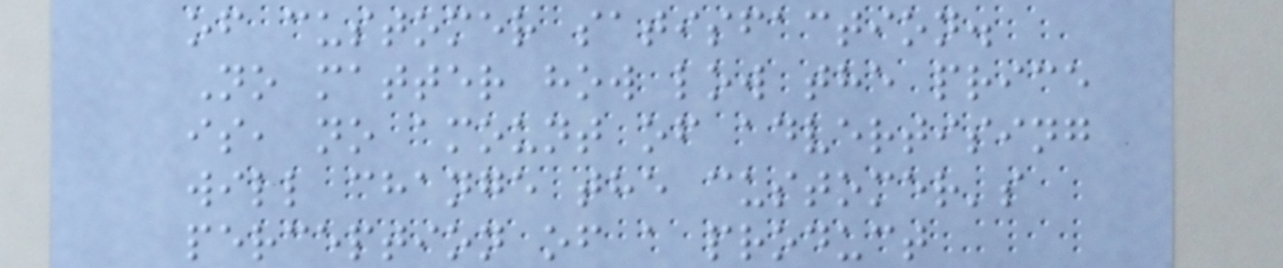of customer satisfaction.
No matter how low the price
is, no amount of advertising
will change the customer's
perception of a product
